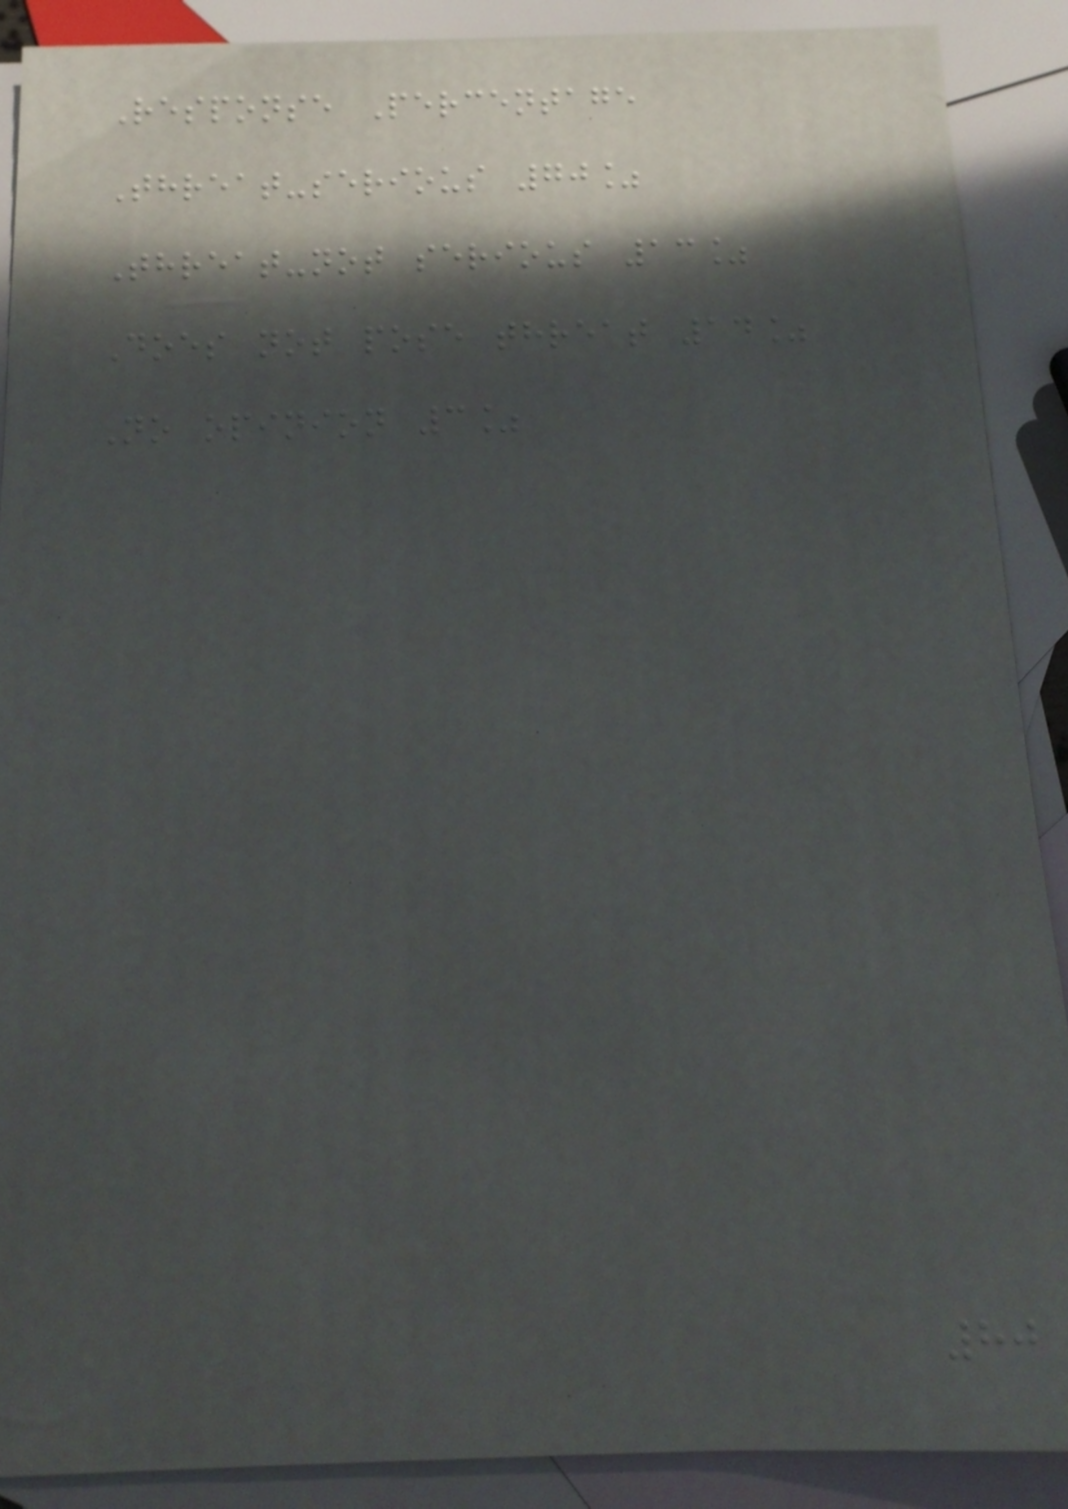Response Percentage
Threat-serious 70%
Threat-not serious 13%
Does not pose threat 14%
No opinion 3%
80
